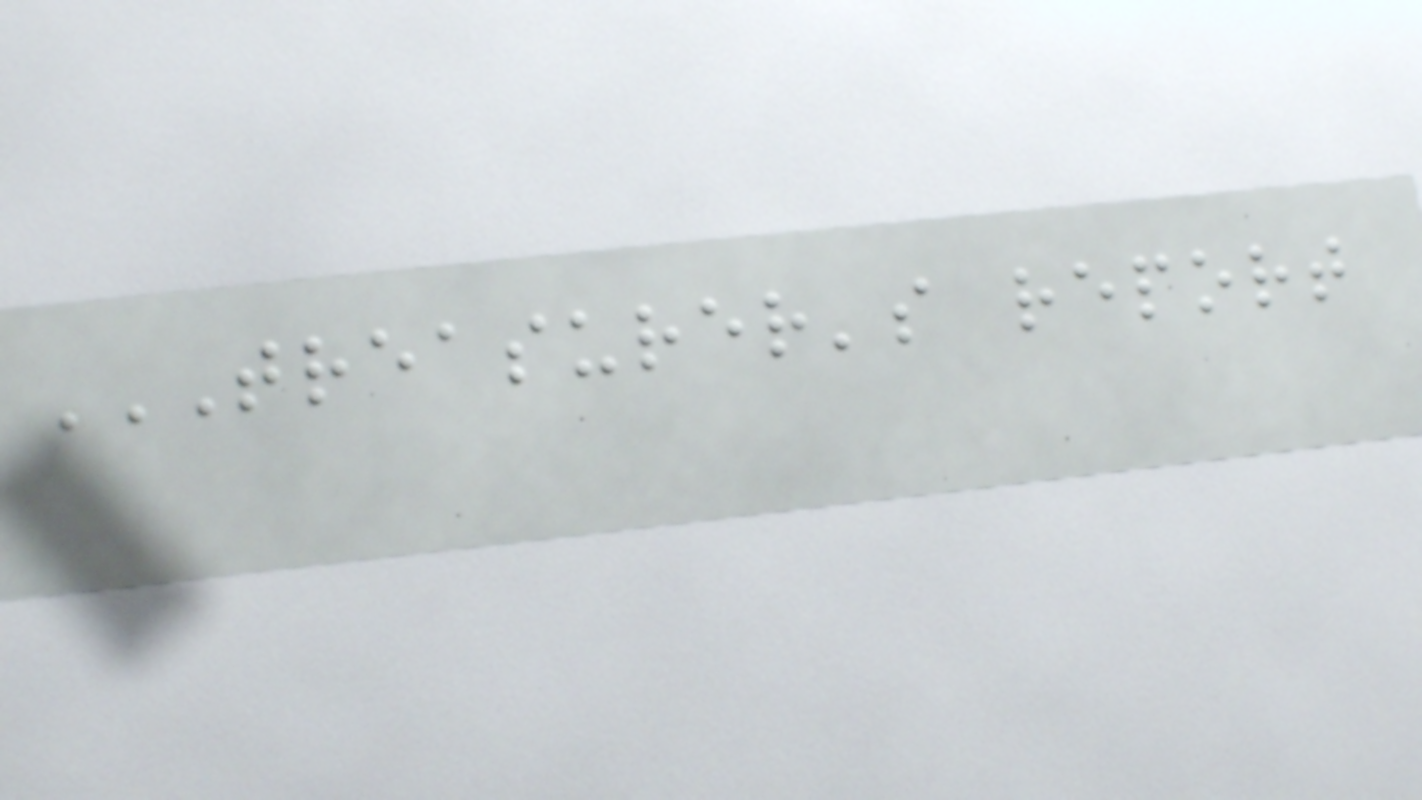TREASURER'S REPORT
